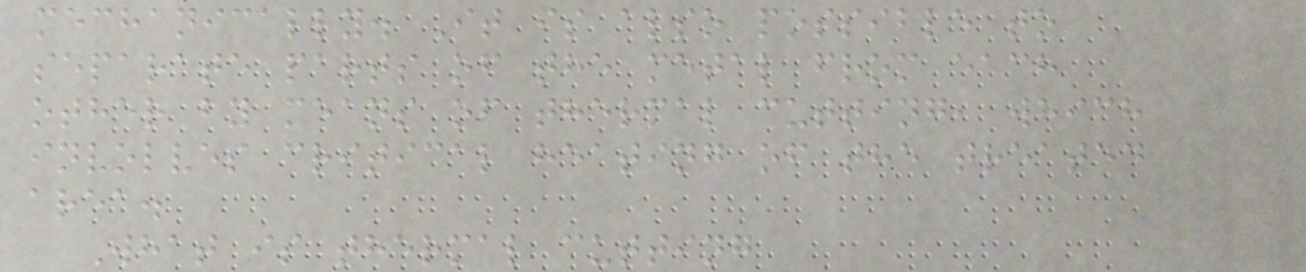mechanically. It is also possible to
separate parts of the metal from each
other by means of thermal cutting, which
involves critical heating of the treated
area.
What is thermal cutting
